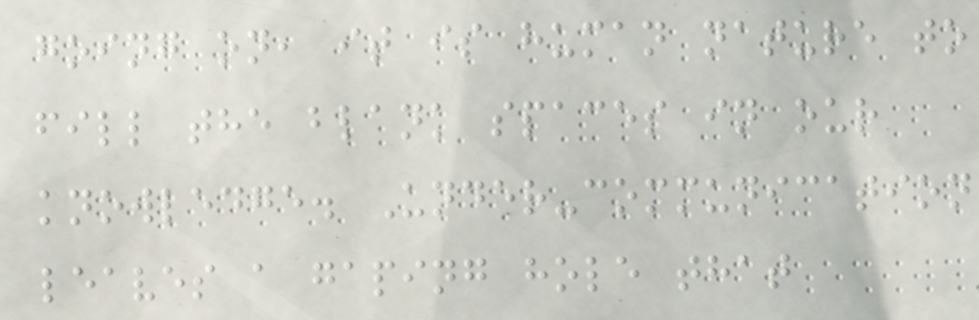going on, it is human nature to
fill the blank spaces in our
knowledge. Under-communication
leaves a gaping hole that
